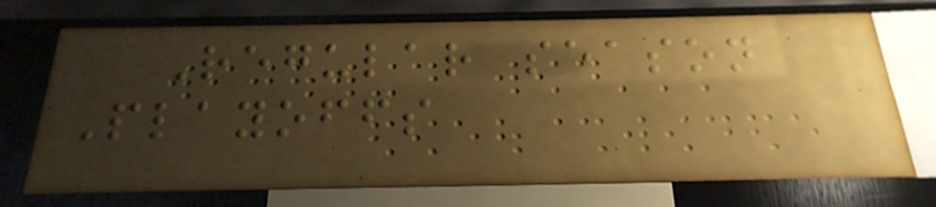Regular season
Playoffs
